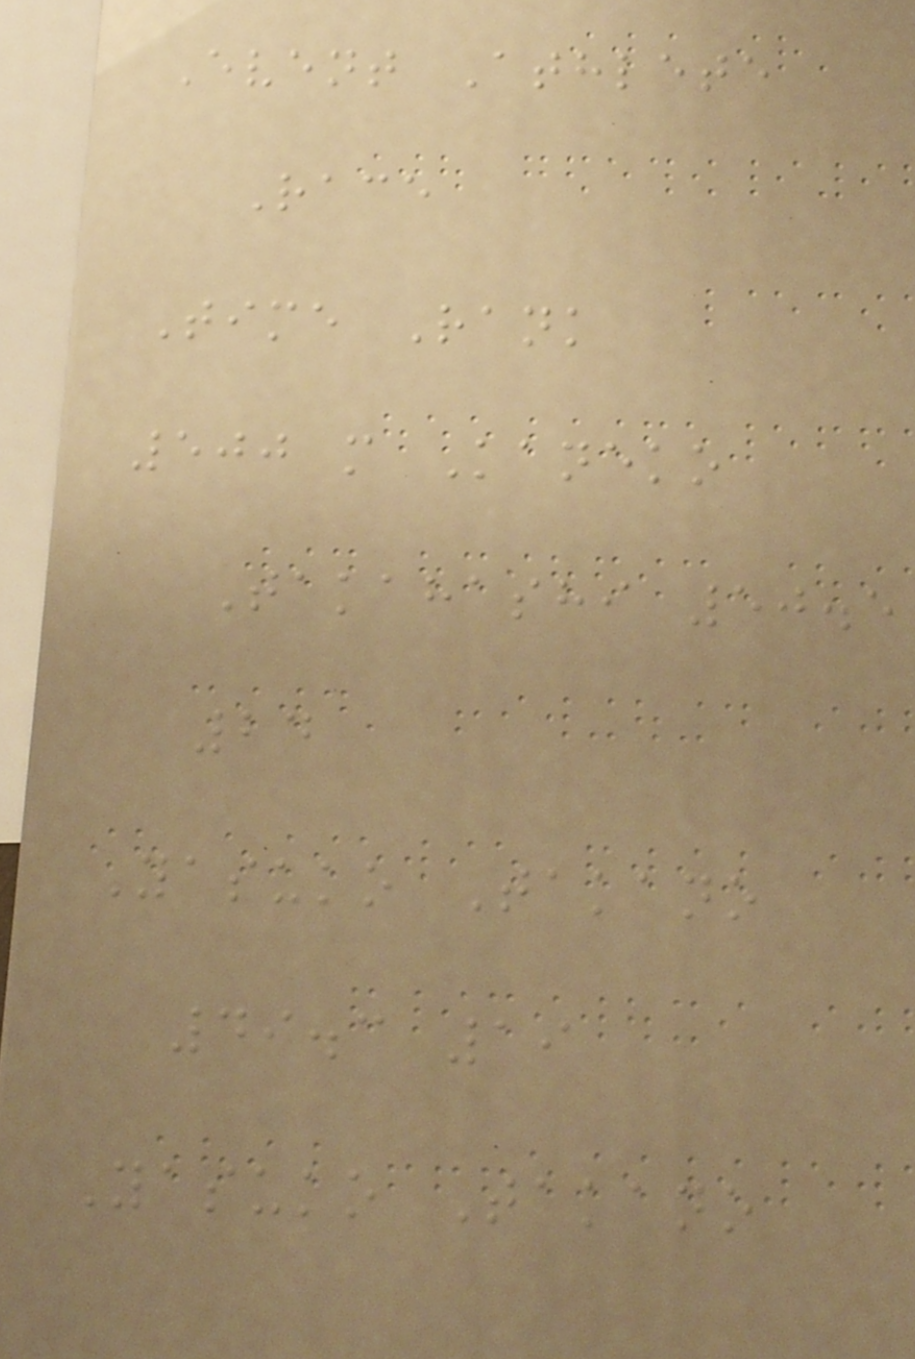Event Athlete
Race
Time Rank
500 m Kaneko
Takahashi 50.5
24
Yasuko Takano
49.3 19
Yasuko Takano
